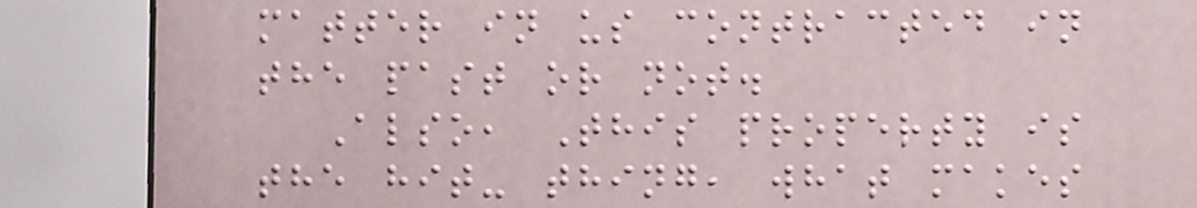matter in us contracted in
the past or not.
Also, This property is
the hit- thing, what makes
